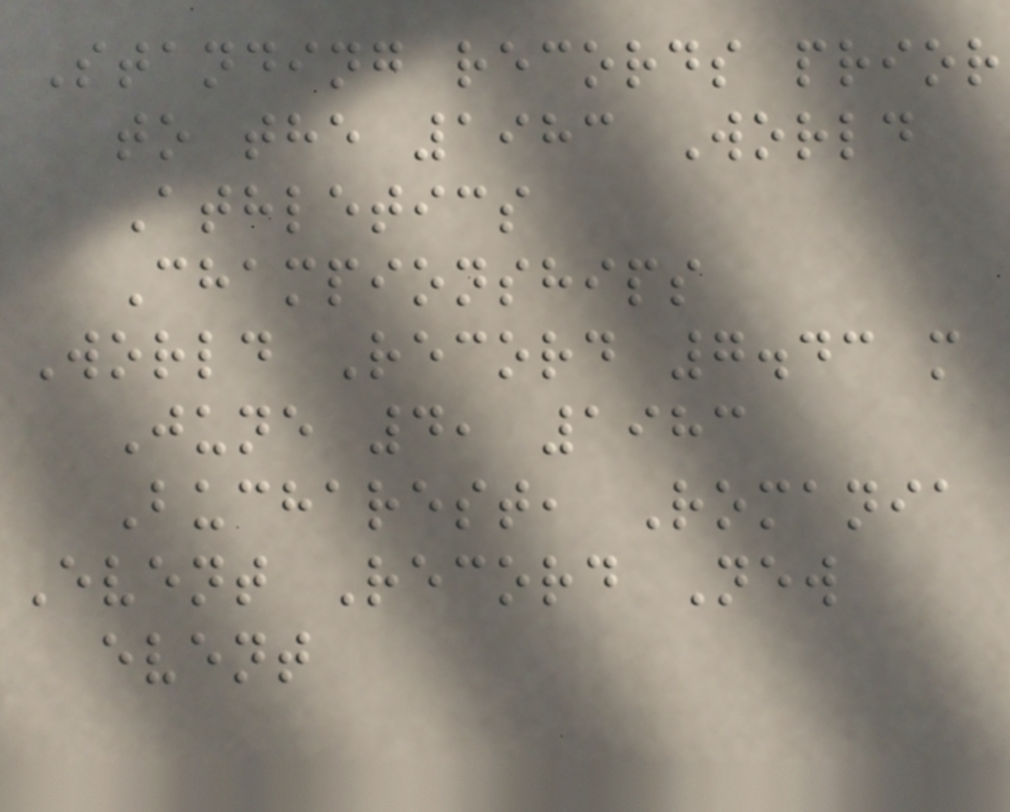Standing records prior
to the 1983 World
Athletics
Championships
World Record 7.43 m
June 4, 1983
Bucharest, Romania
Event Record New
event
